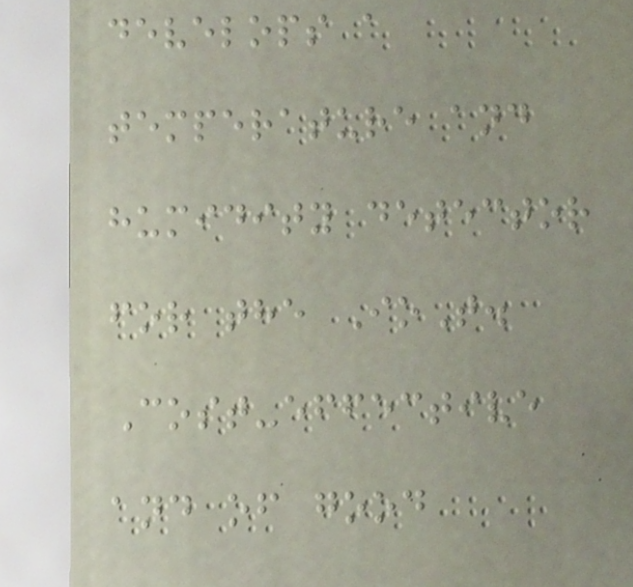develops a
temperature and
humidity detector
for the IoT.
Cost-effective
and of good
